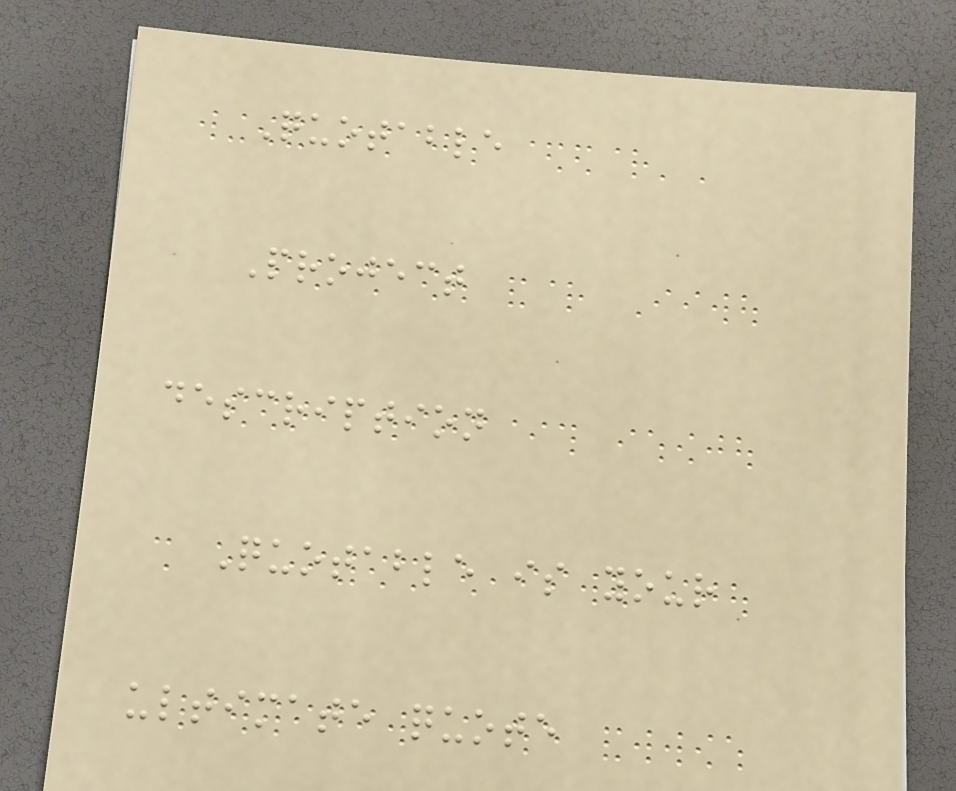Quotable
Project
description
Quotable is your
ultimate quote
